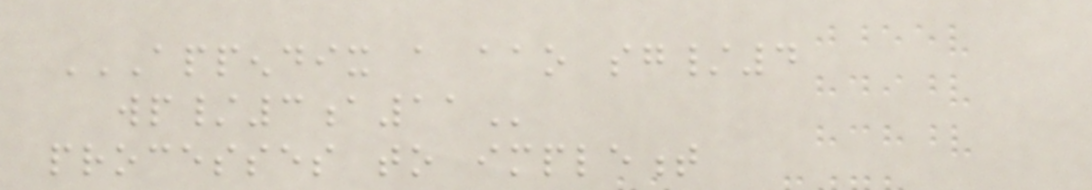APPENDIX A AAO SG/4
WP/3A11
processes to implement
